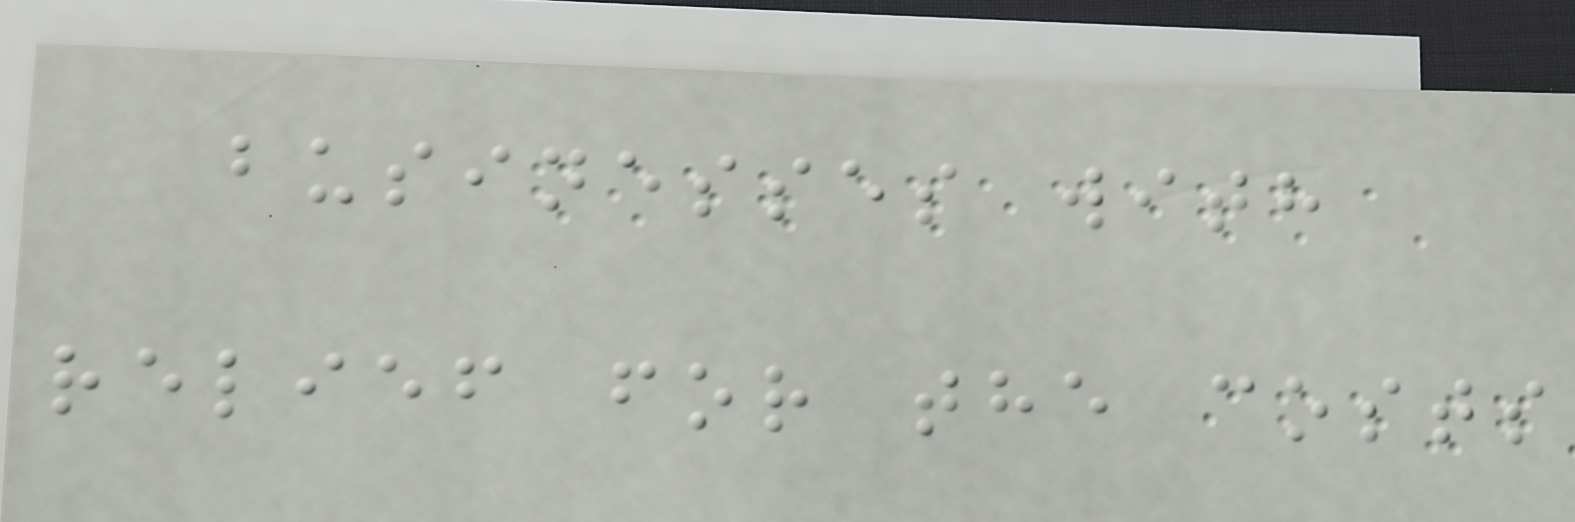businesses with
relief for the costs
